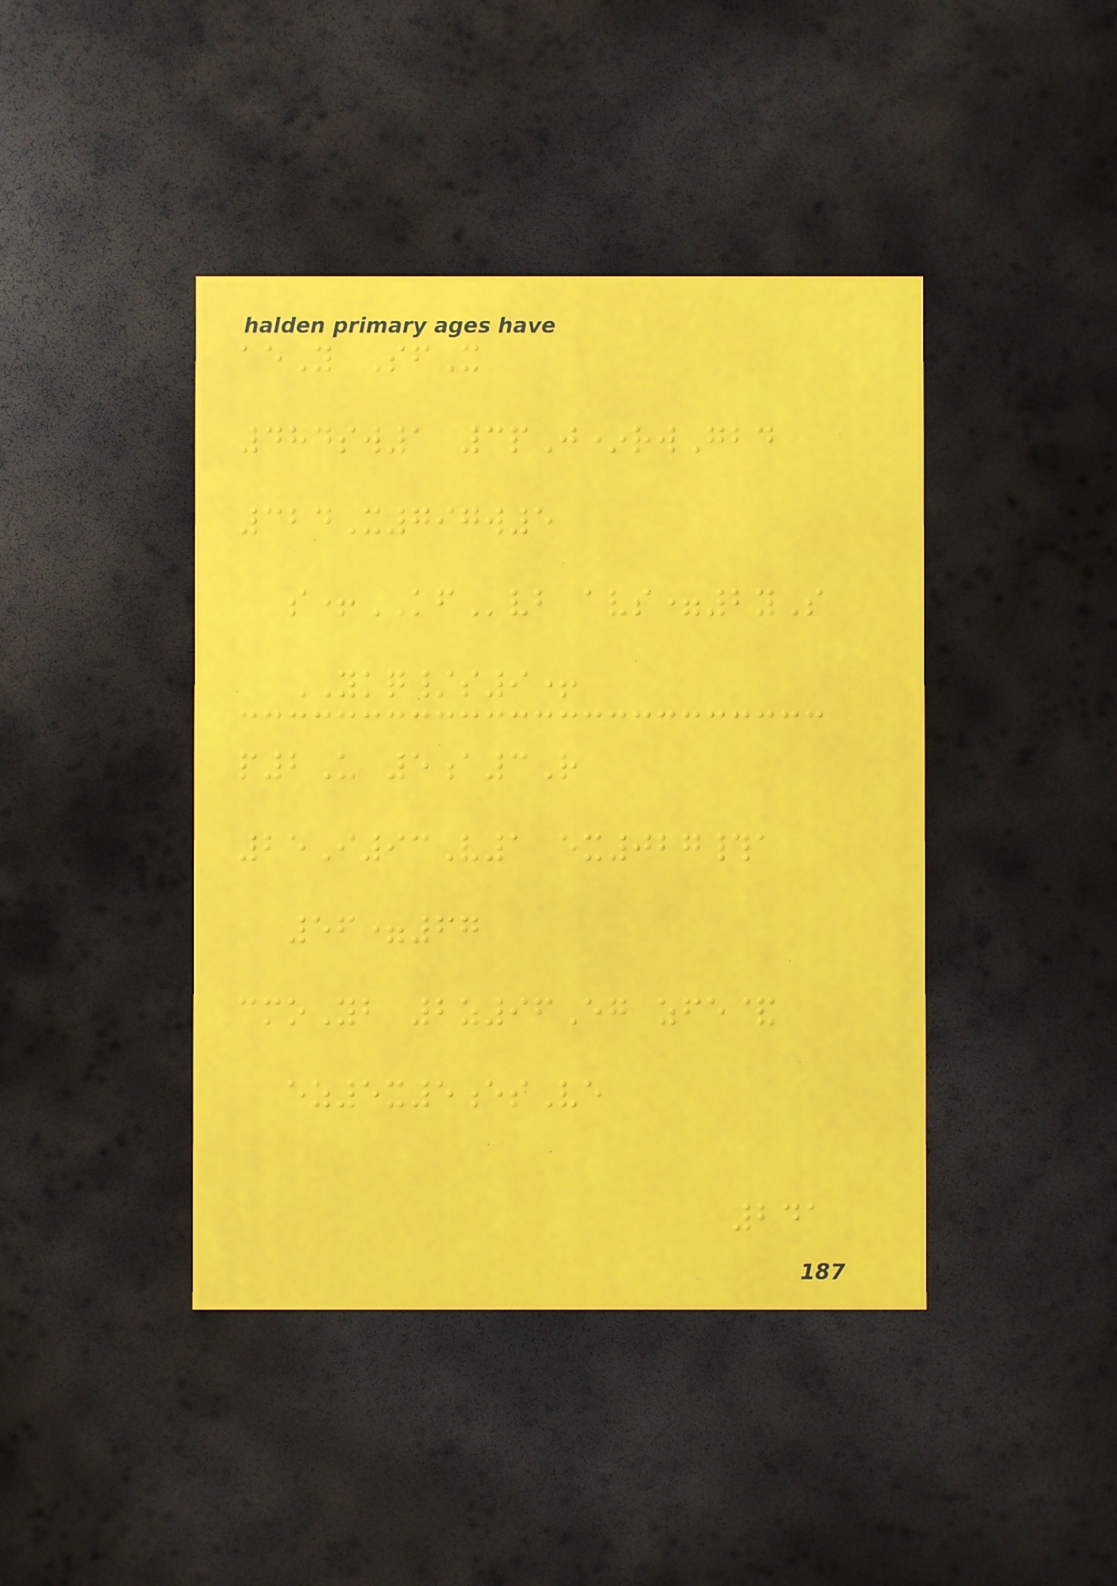aeY SfX
484sw1 3pJ*rwGbd
324X797w5
s+KFvb avs=2yS
YKQ/s9+
p2U 5a3R
25I93V1 ex027#a
56=67
cmoYb 2z96Eg zfe&
ez5x5esVe
241
